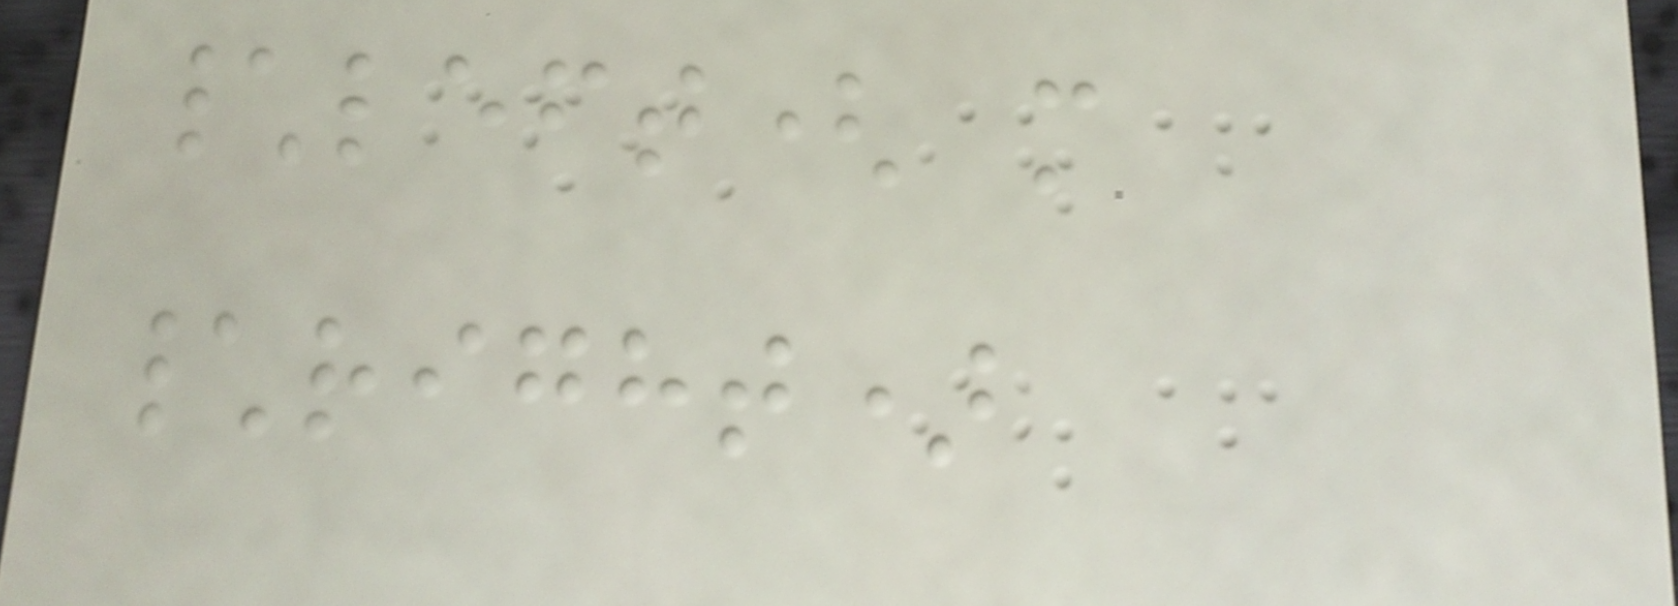\left( m
\right)
